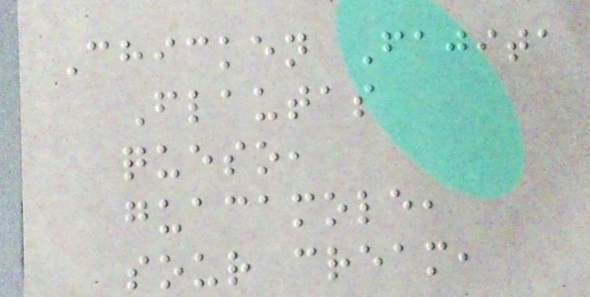Chicken Fajita
Flautas
queso,
guacamole,
sour cream,
